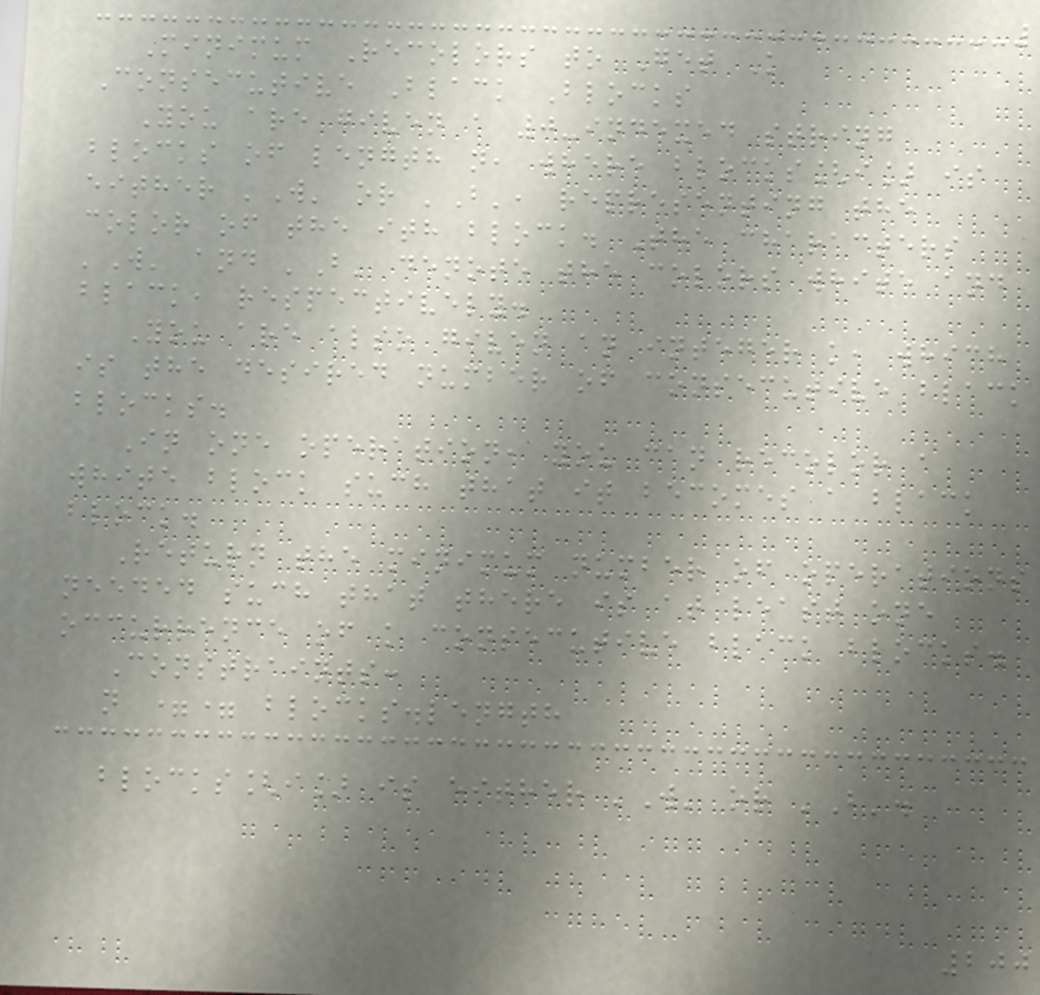Minimum Recolors to Get K
Consecutive Black Blocks
You are given a 0-indexed string
blocks of length n, where blocks[i] is
either 'W' or 'B', representing the
color of the ith block. The characters
'W' and 'B' denote the colors white and
black, respectively.
You are also given an integer k, which
is the desired number of consecutive black
blocks.
In one operation, you can recolor a
white block such that it becomes a black
block.
Return the minimum number of operations
needed such that there is at least one
occurrence of k consecutive black blocks.
Constraints:
n == blocks.length
blocks[i] is either 'W' or 'B'.
200
